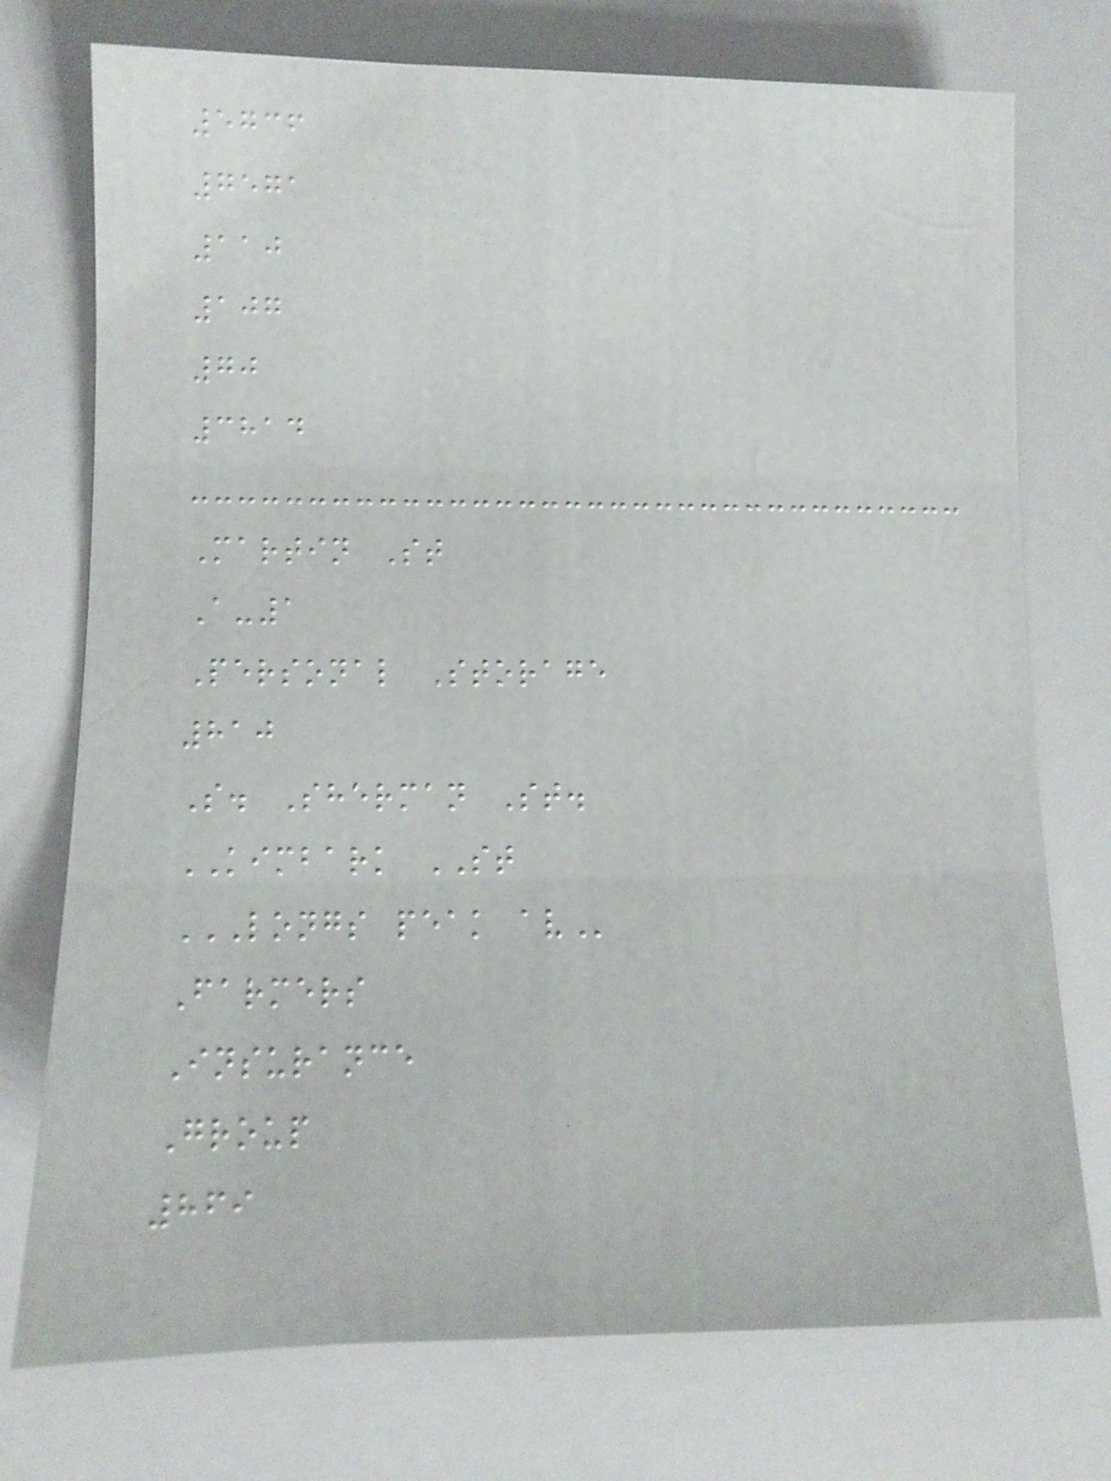5736
7571
110
107
70
3814
Martin St
A-1
Personal Storage
810
S. Sherman St.
KIMBARK ST
LONGS PEAK AV
Farmers
Insurance
Group
869
